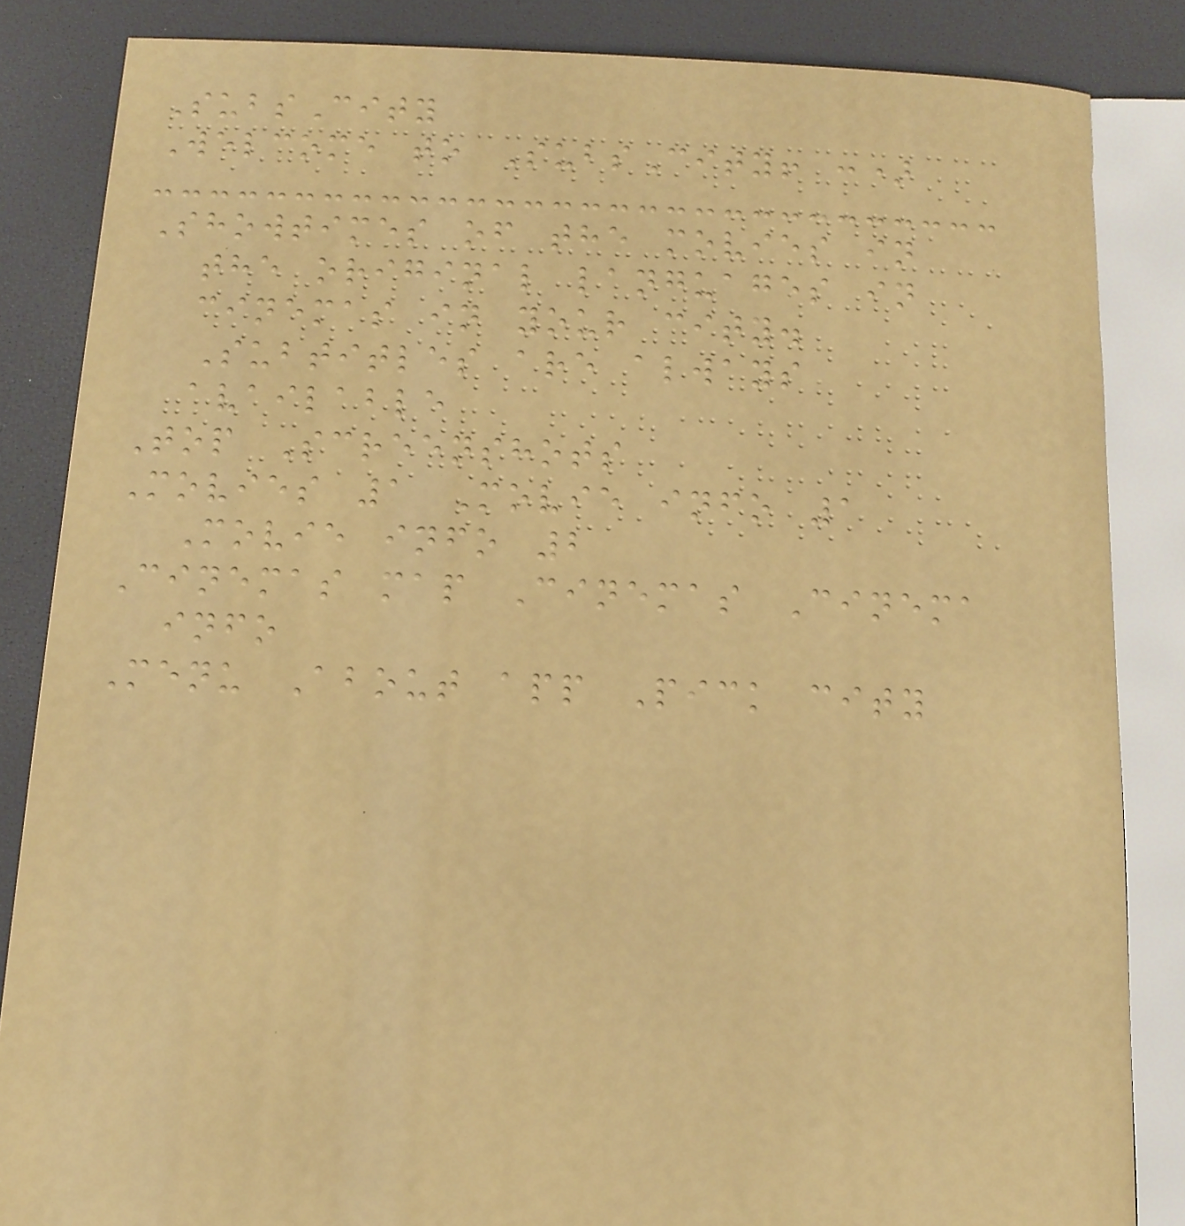SubsCity
Welcome to SubsCity! :)
Showtimes of the movies in
the original languages in
cinemas in your city.
Subtitles are always
available
Top Screenshots
Movies 1 Movie info 1
Movie info 2
Cinemas map Cinemas Cinema
info
Menu About app Pick city
